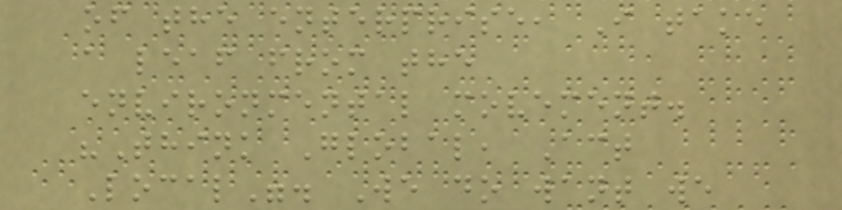of the enterprise, I take
a leaf from the
environmental movement.
"Think Global, Act
Local". We do want we
